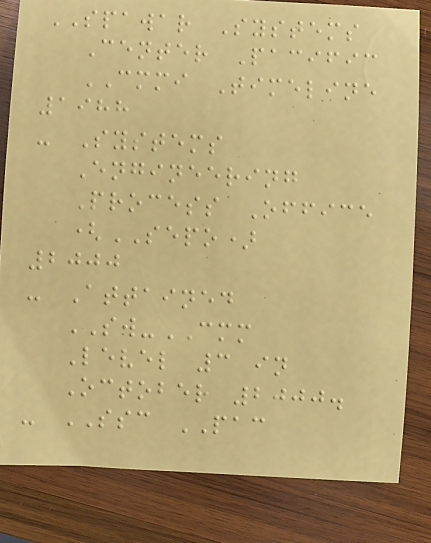SPAWAR Systems
Center Pacific
CMMI Timeline
1988
- Systems
Engineering
Process Office
(SEPO)
2000
- Attained
SW-CMM
Level 3 in
October 2000.
- SSC PAC
